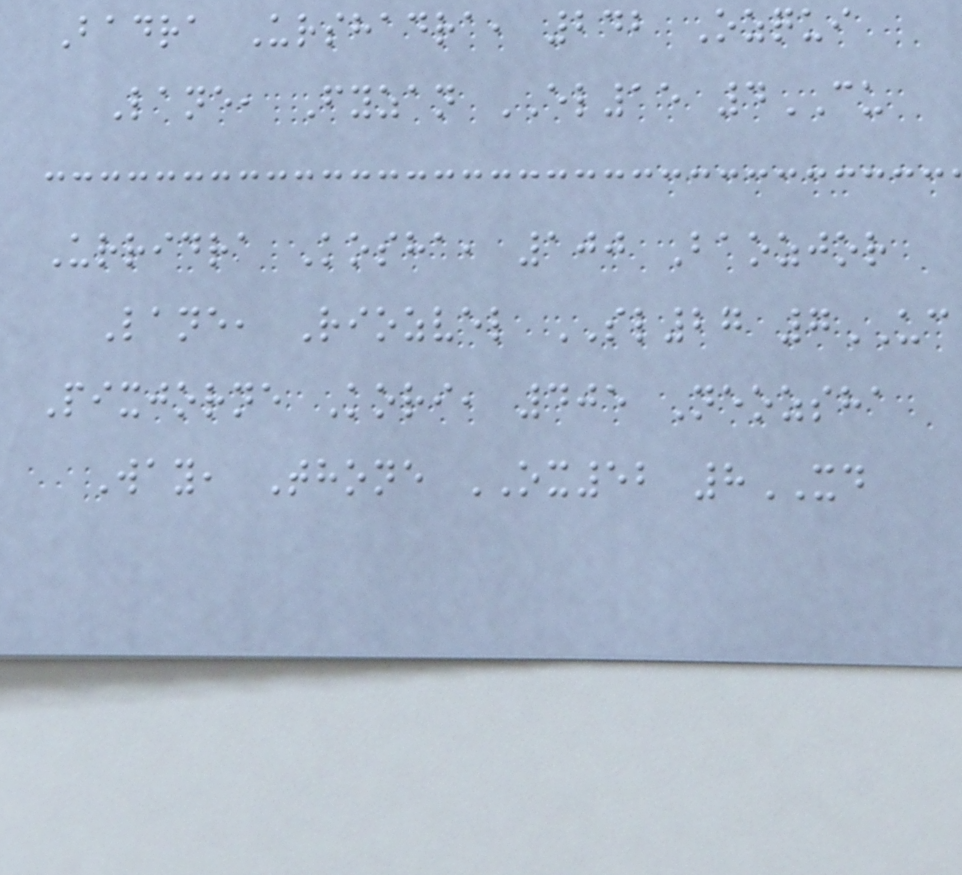Badra Urshadra, 242 Ozqui
Lane, Fyzan EL15 4CU
Urridra Kosha, 100 Baozjor
Lane, Riozvel SL27 7UC
Pixjorne Kori, 405 Neozsha
Way, Thone OX52 8XD
